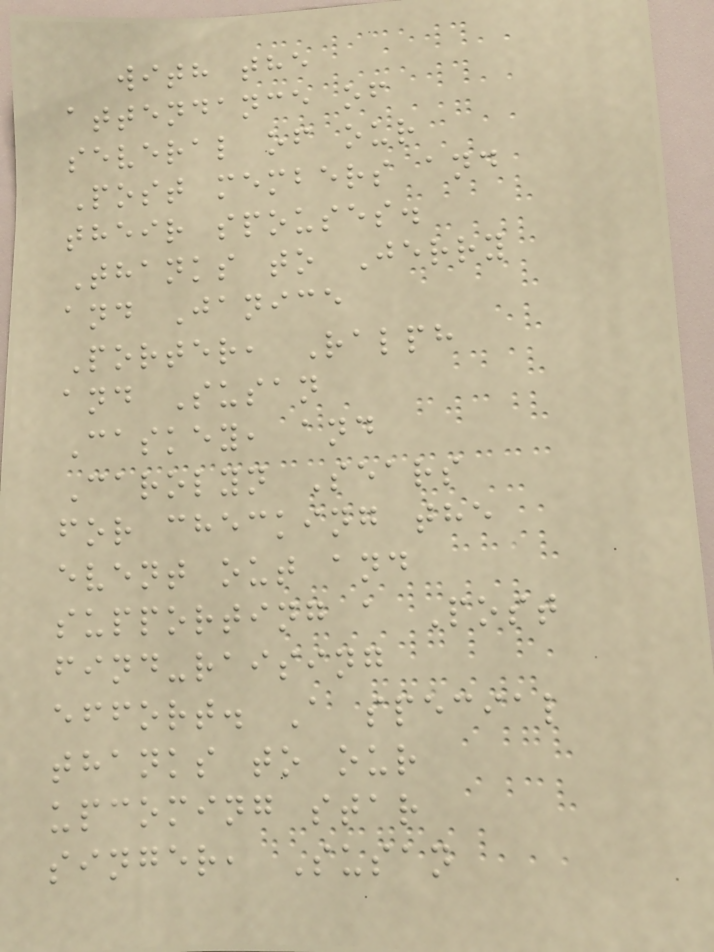with the
attendance of
several of our
Post members and
their spouses.
Thanks to Jerry
and Janice
Porter, Ralph
and Susan
Caskey, and
Carolyn Sears
for checking the
event out and
supporting a Post
find-raising
effort. A special
thanks to our
upcoming star
singer, Susan
